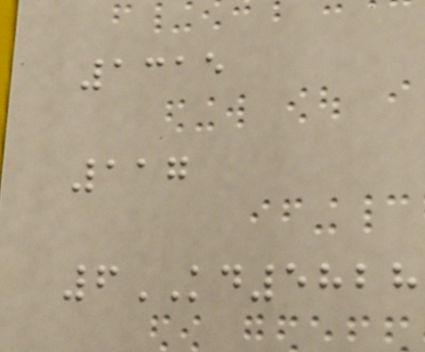1315
117
6KD5828
